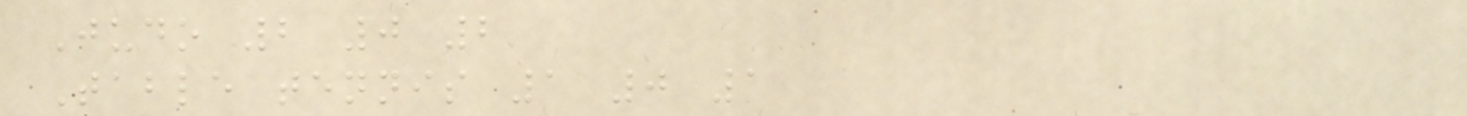Judo 2 0 2
Table tennis 1 0 1
